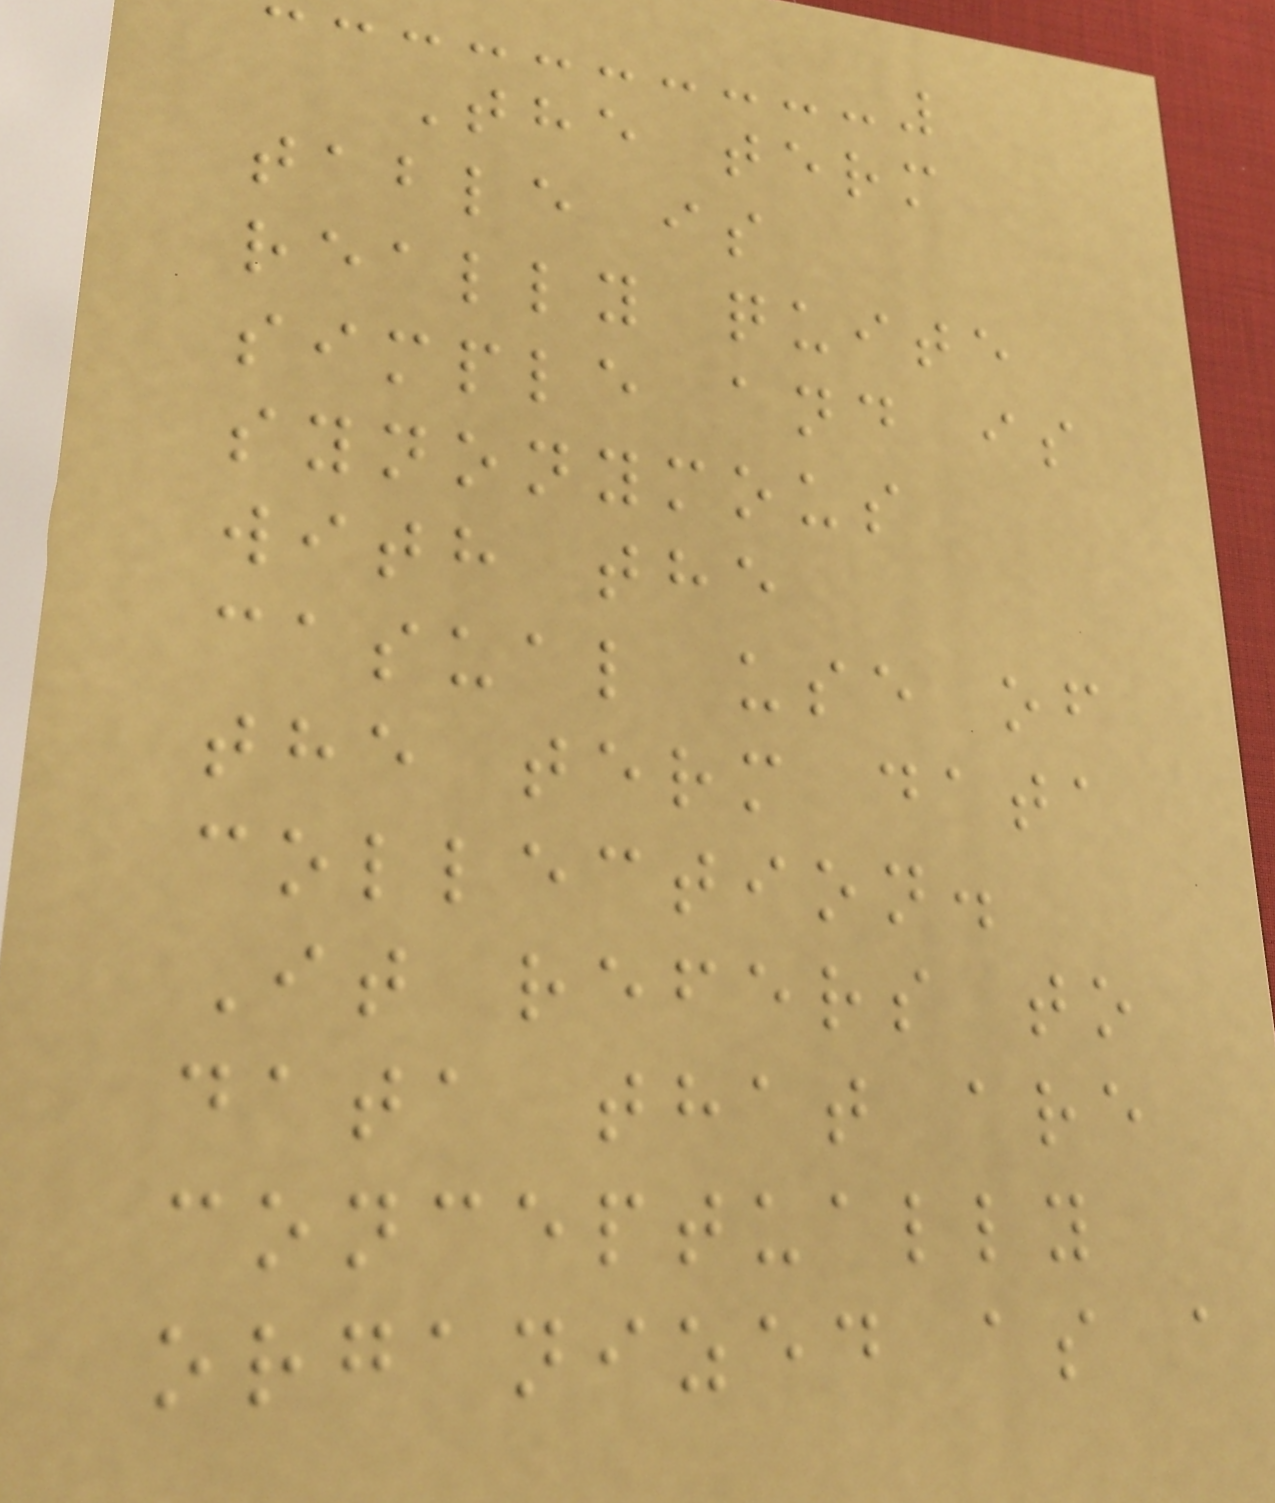The term
table is
really quite
simple and is
synonymous
with the
casual use of
the term data
collection.
It refers to
data that are
conceptually
organized as a
